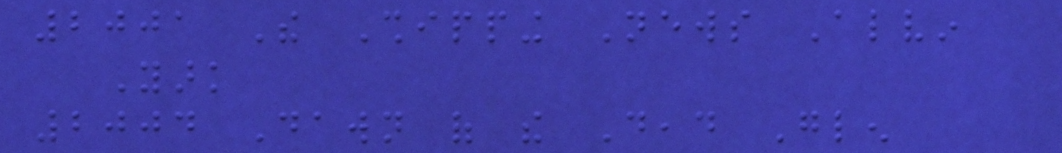2001 The Shipping News Alvin
Yark
2004 Dawn of the Dead Glen
